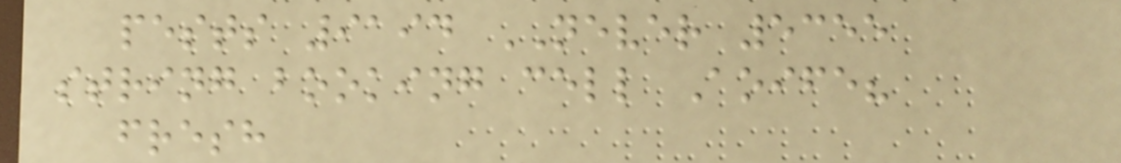pests 9194 NEVER 5355
string booking cell Aoife?
fresh
